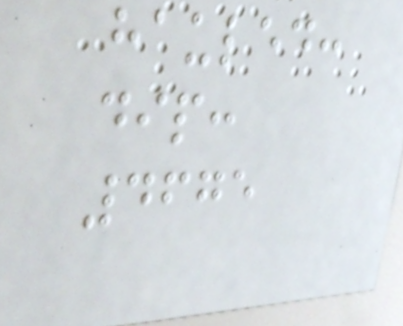hauled:
dip:
4675
